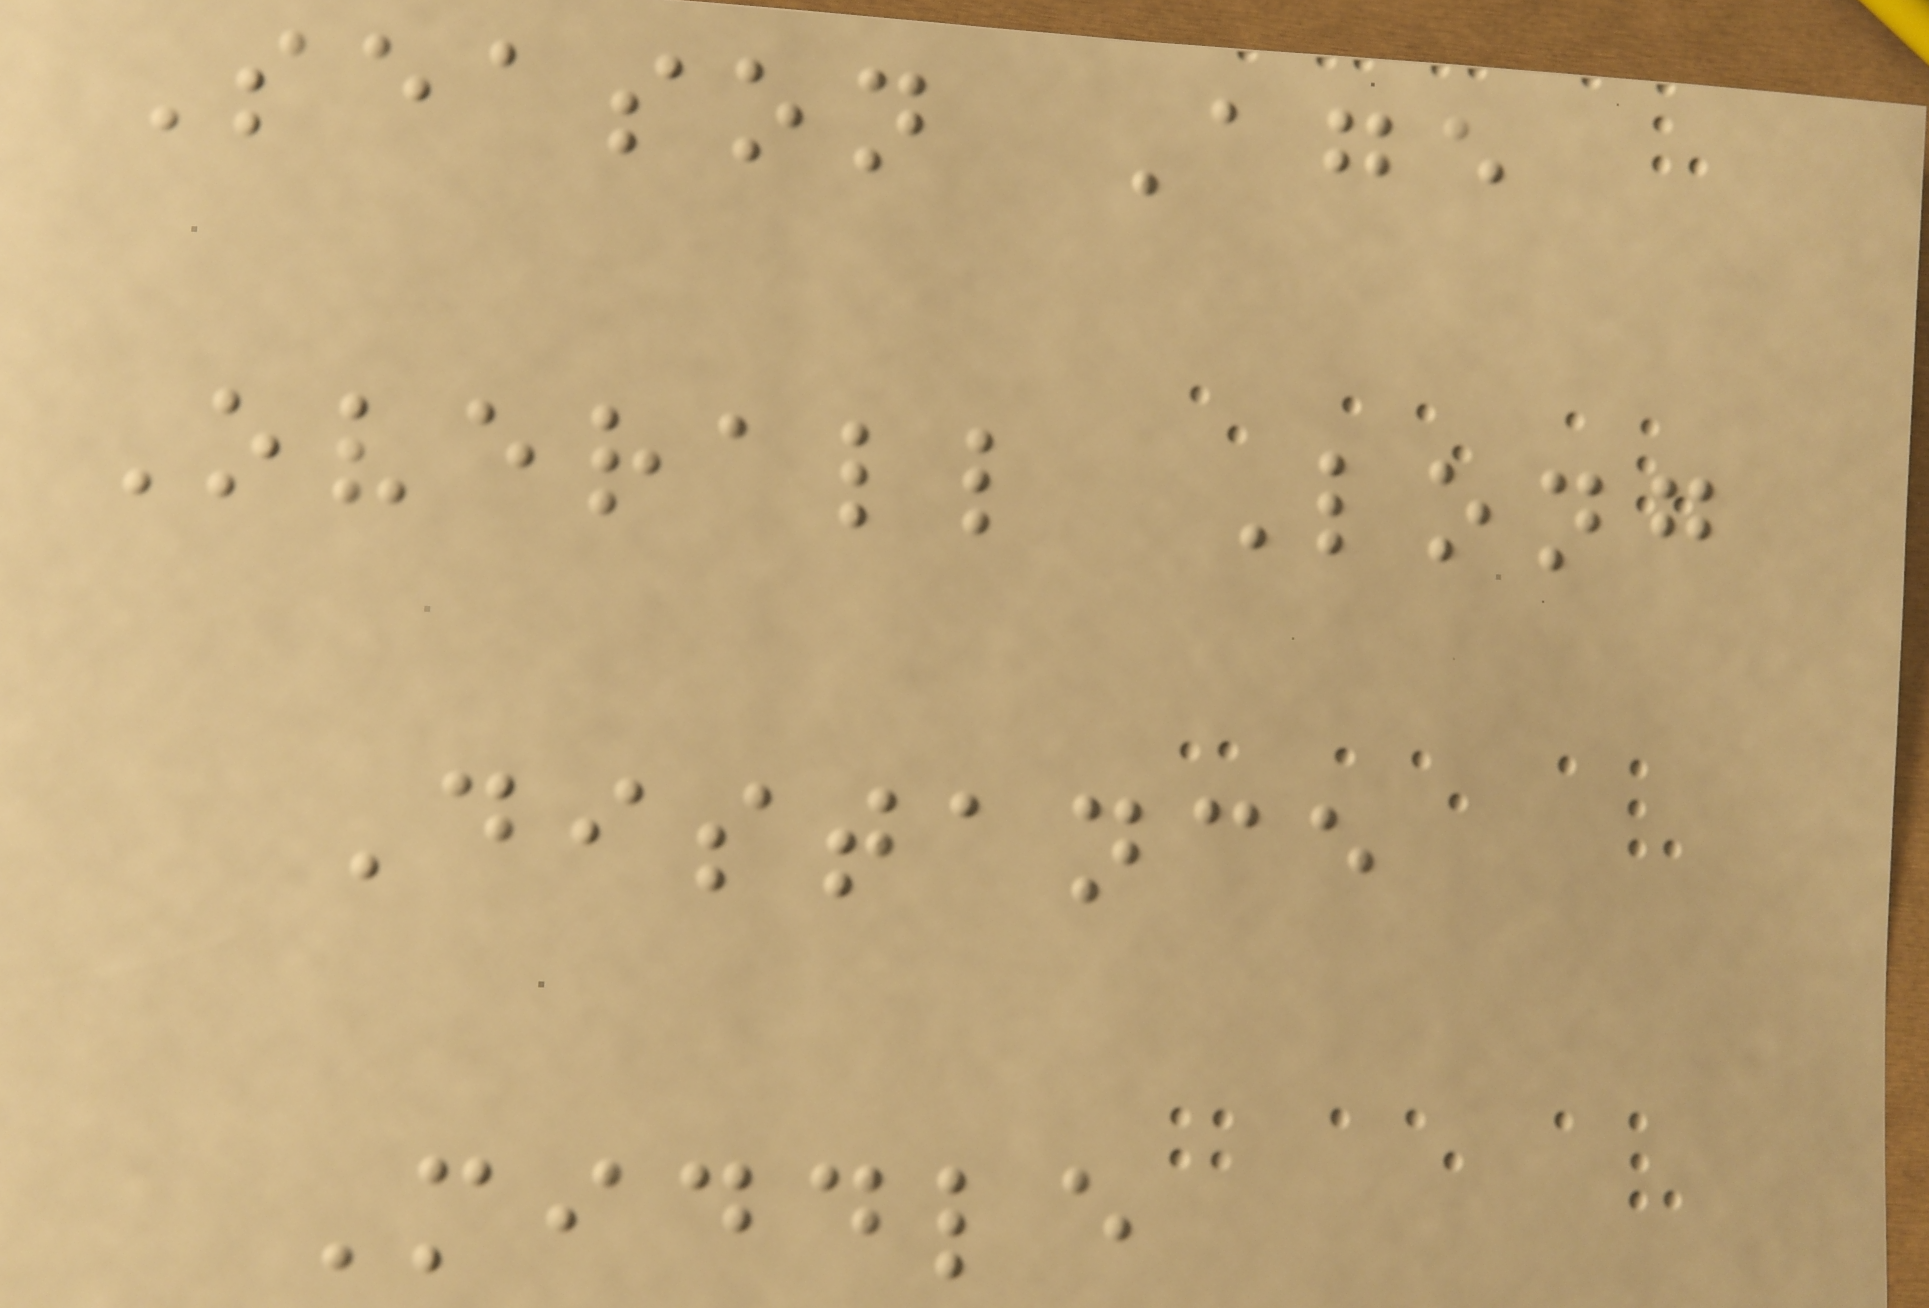Season Age
Overall Long
Distance
Middle
